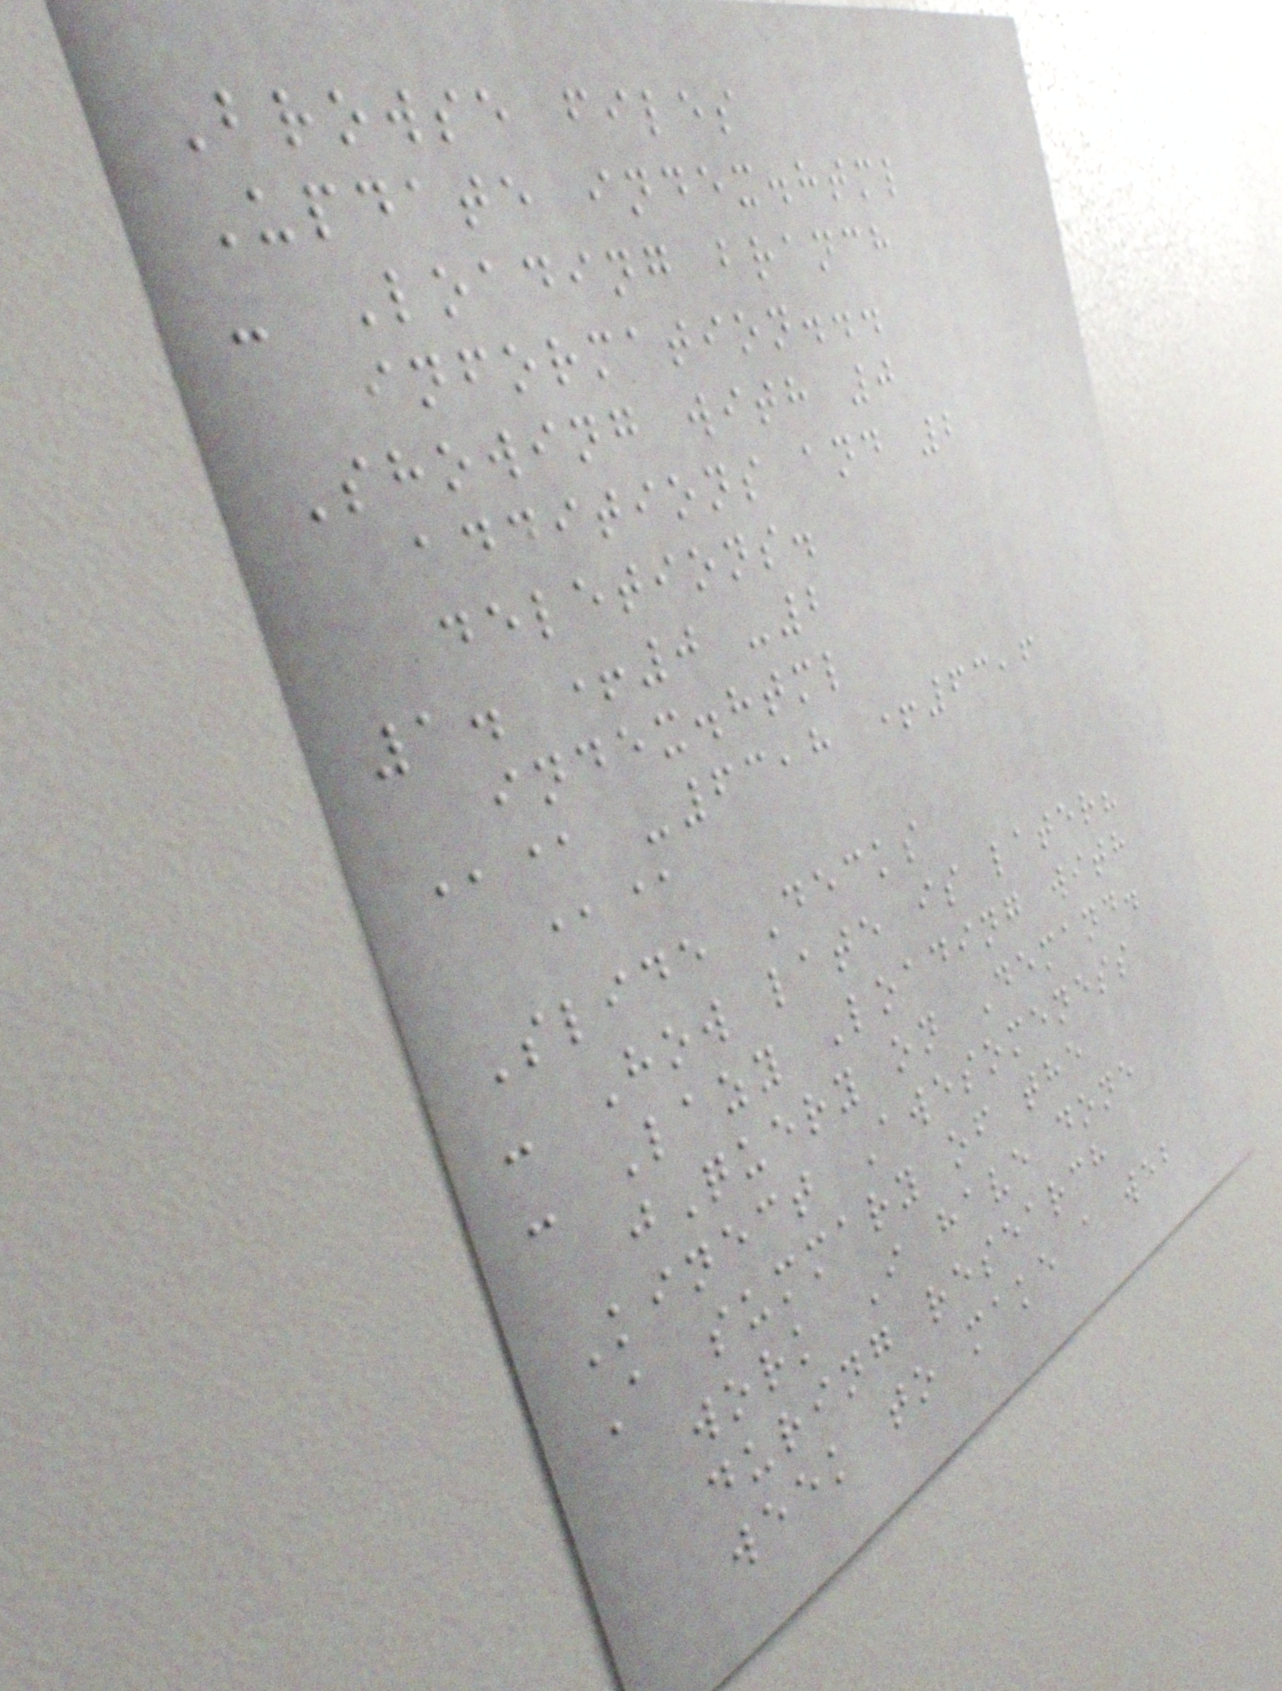Browse files
Update index.html
- Loading branch
information...
Showing with 0
additions and 2
deletions.
1. +0 -2
index.html
@@ -63,8 +63,6
@@
Slide Decks
- How late is later?
- Lazy Loading with
jQuery on Demand.
Kinect Awesomeness
A summary of the
work I have done
during research
week to make a web
